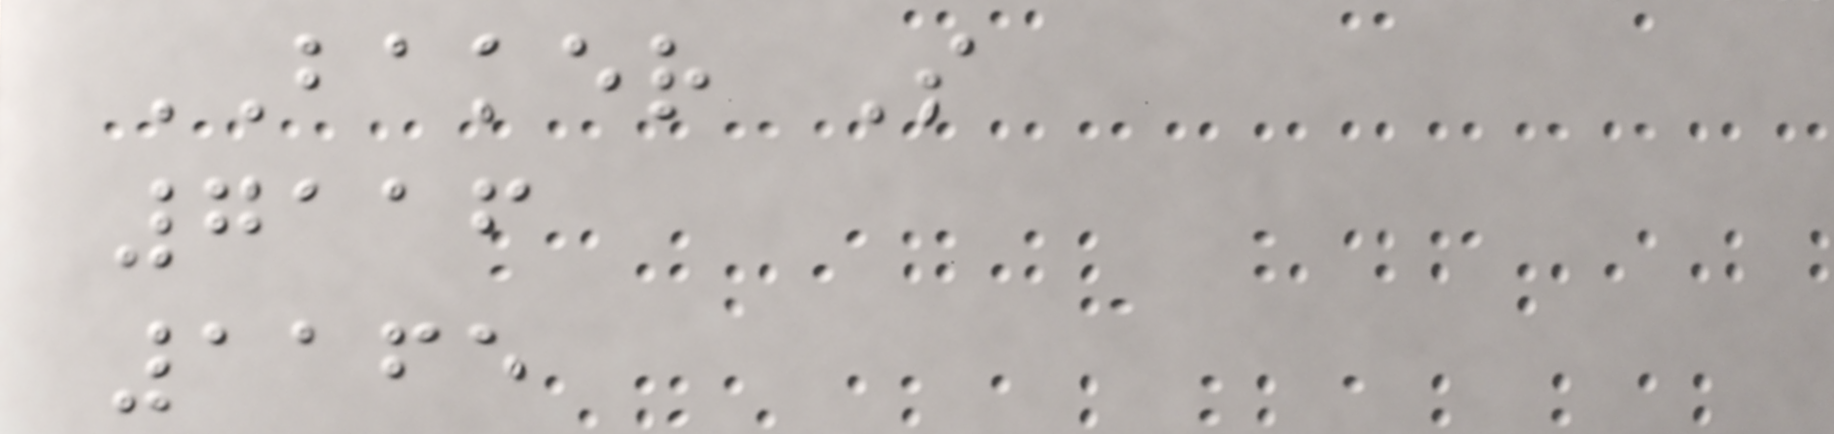BAKER S
7116
1165
